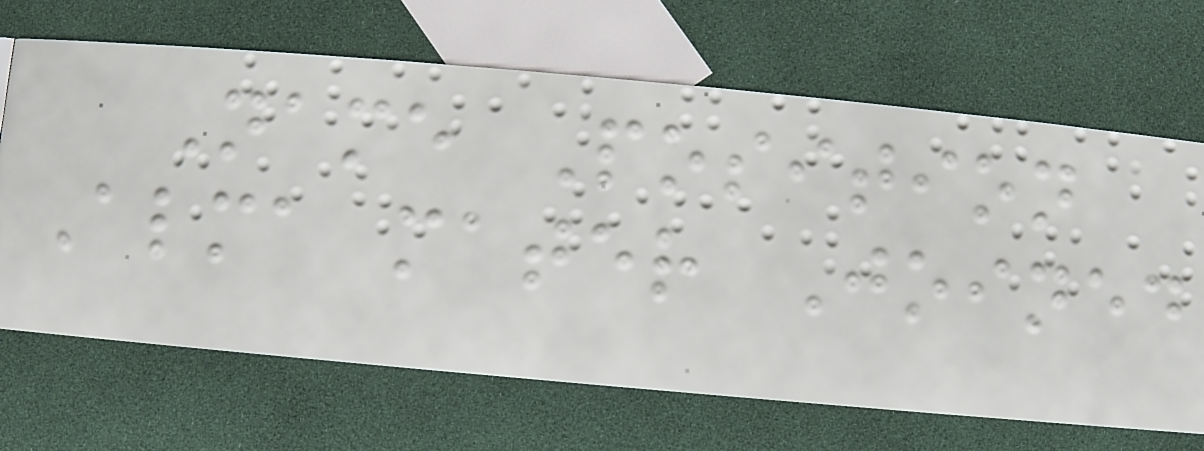Name Position
Alma mater Joined
